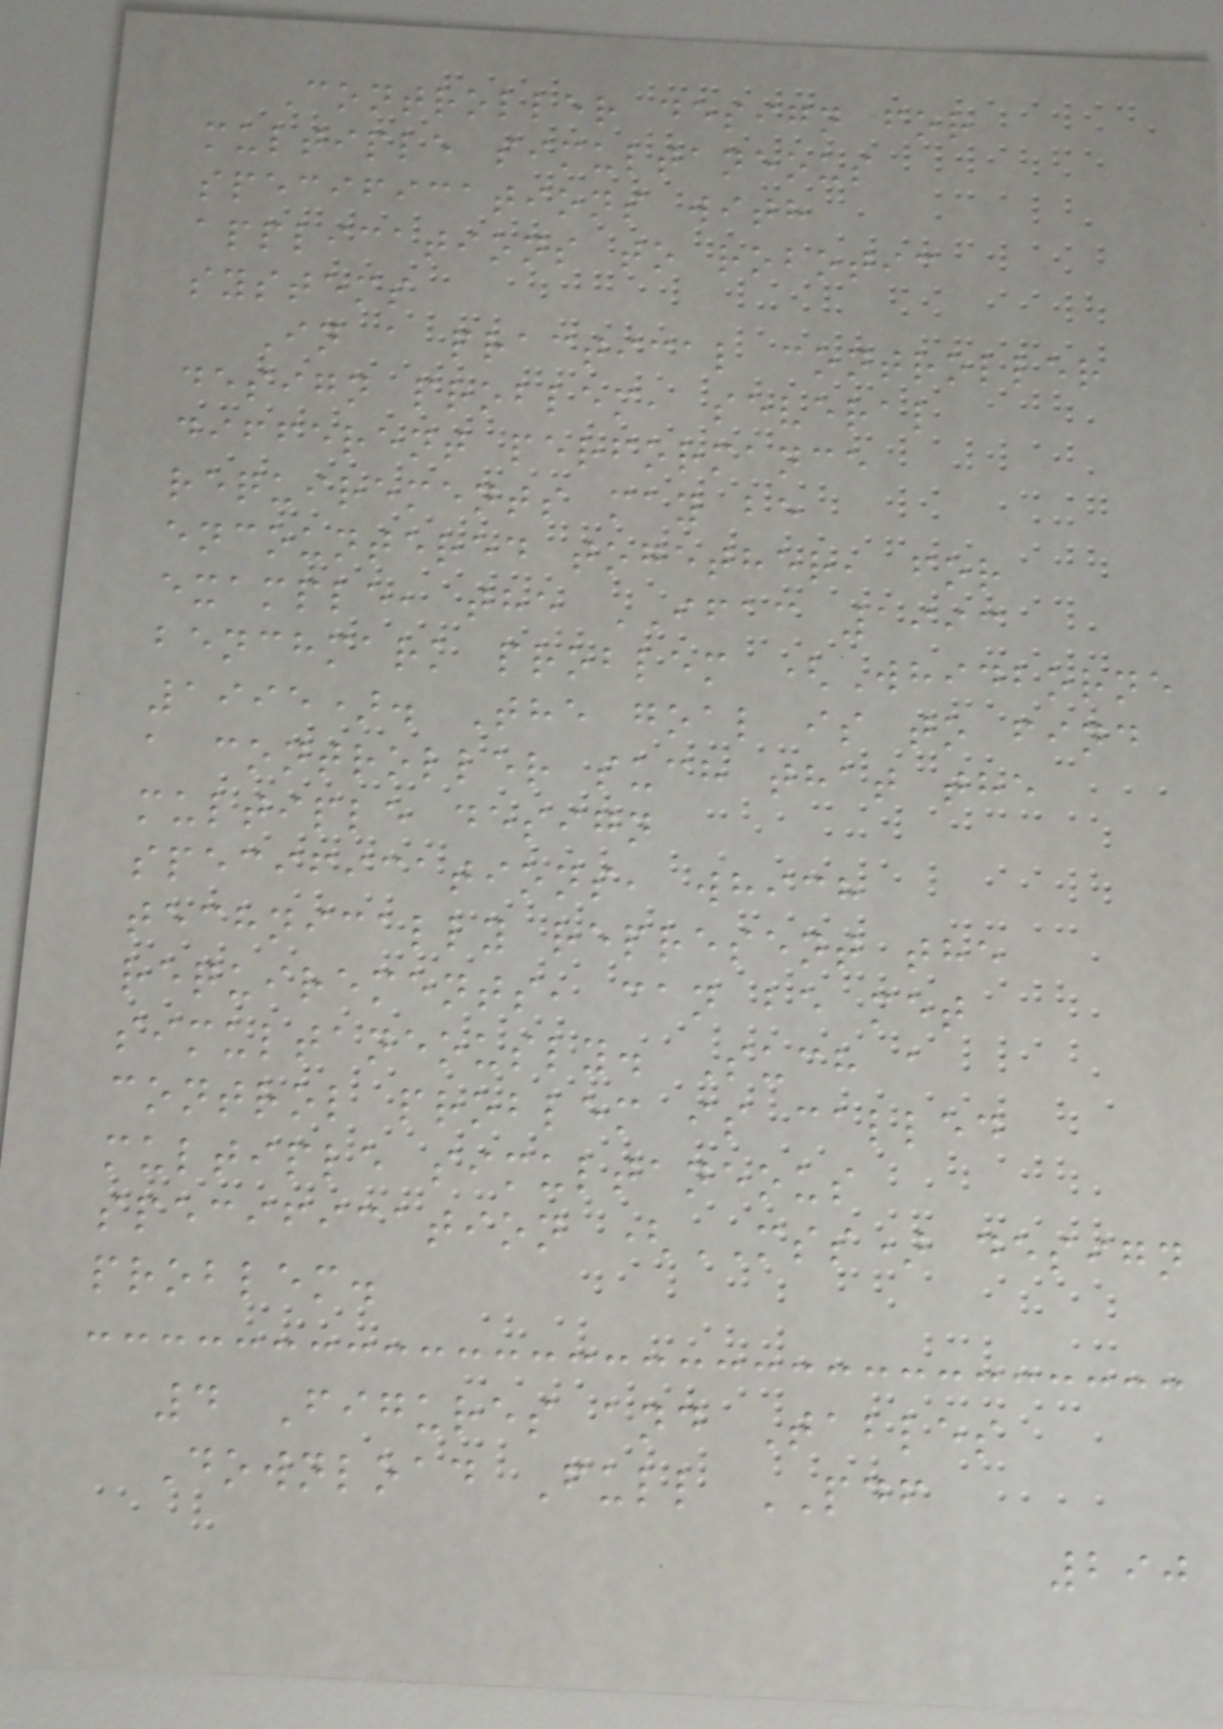Controller design for
multiple simultaneous
specifications with
applications to robotic
systems
In a practical controller
design problem, several
different performance
requirements may be
encountered together, for
example, the IFAC 1993
benchmark problem (Whidborne
1995). The goal is to find
a controller such that the
multiple design
specifications, which
technically represent the
requirements, can be met
simultaneously. Such a
control problem is called
multiple simultaneous
specification (MSS) design
problem.
4 Figures and Tables
Download Full PDF
290
